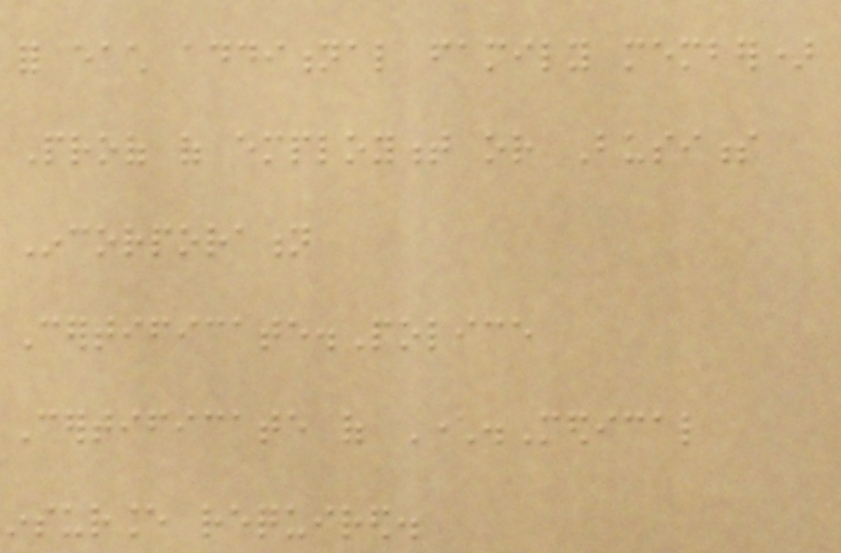for each additional family member)
Proof of employment or Business
Incorporation
Certificate.Police
Certificate of Character.Medical
insurance required.
